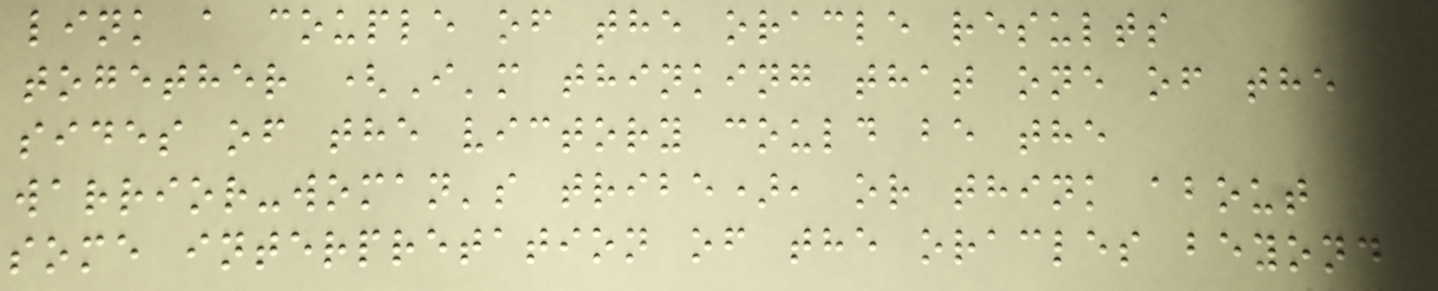link a couple of the oracle results
together (I'm thinking that one of the
sides of the victory could be the
warrior-woman's tribe), or think about
some interpretation of the oracles beyond
